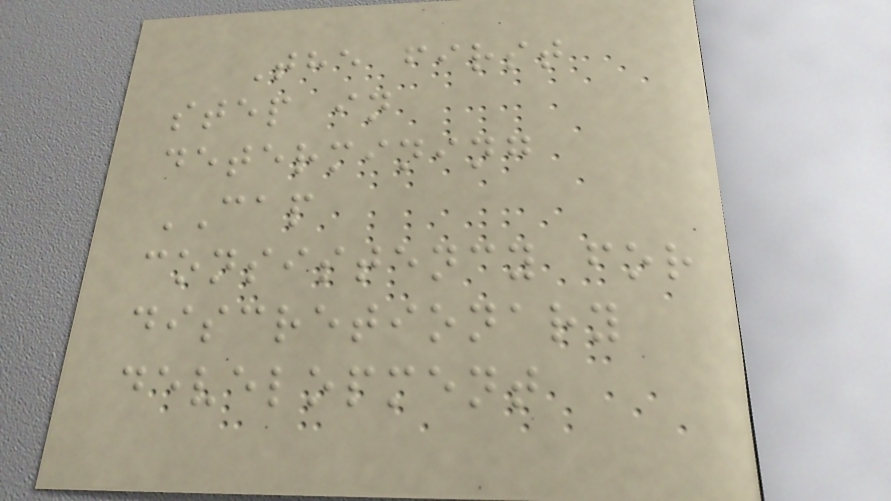The first
step in
determining
CAP
consistency for
discretionary
development
